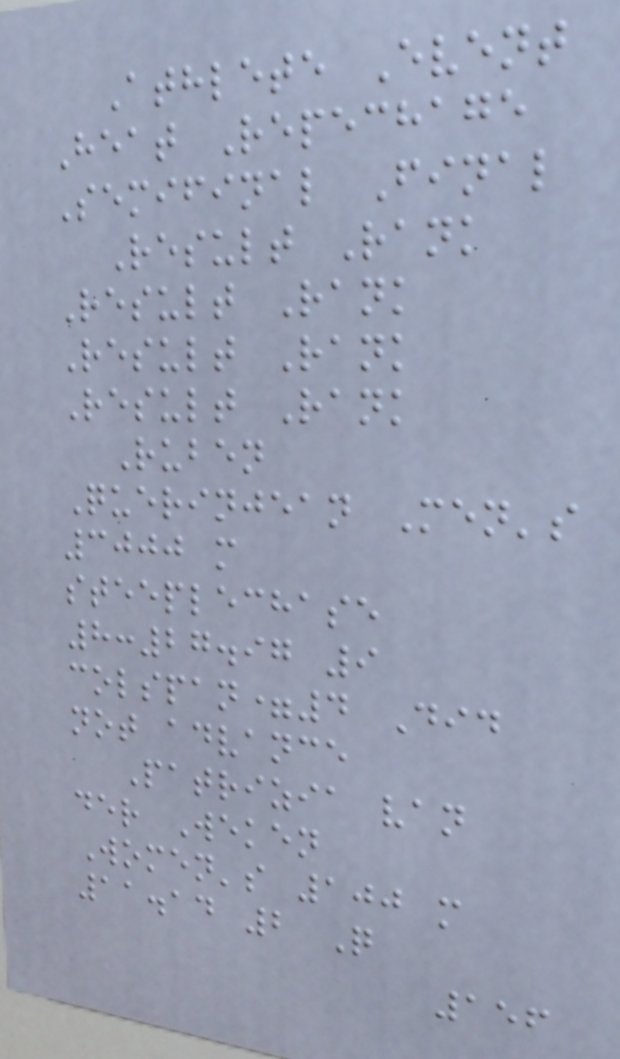Athlete Event
Heat Repechage
Semifinal Final
Result Rank
Result Rank
Result Rank
Result Rank
Ruben
Querinjean Men's
3000 m
steeplechase
8:27.97 9
colspan=4 Did
not advance
Patrizia van
der Weken
Women's 100 m
11.14 2 Q
156
